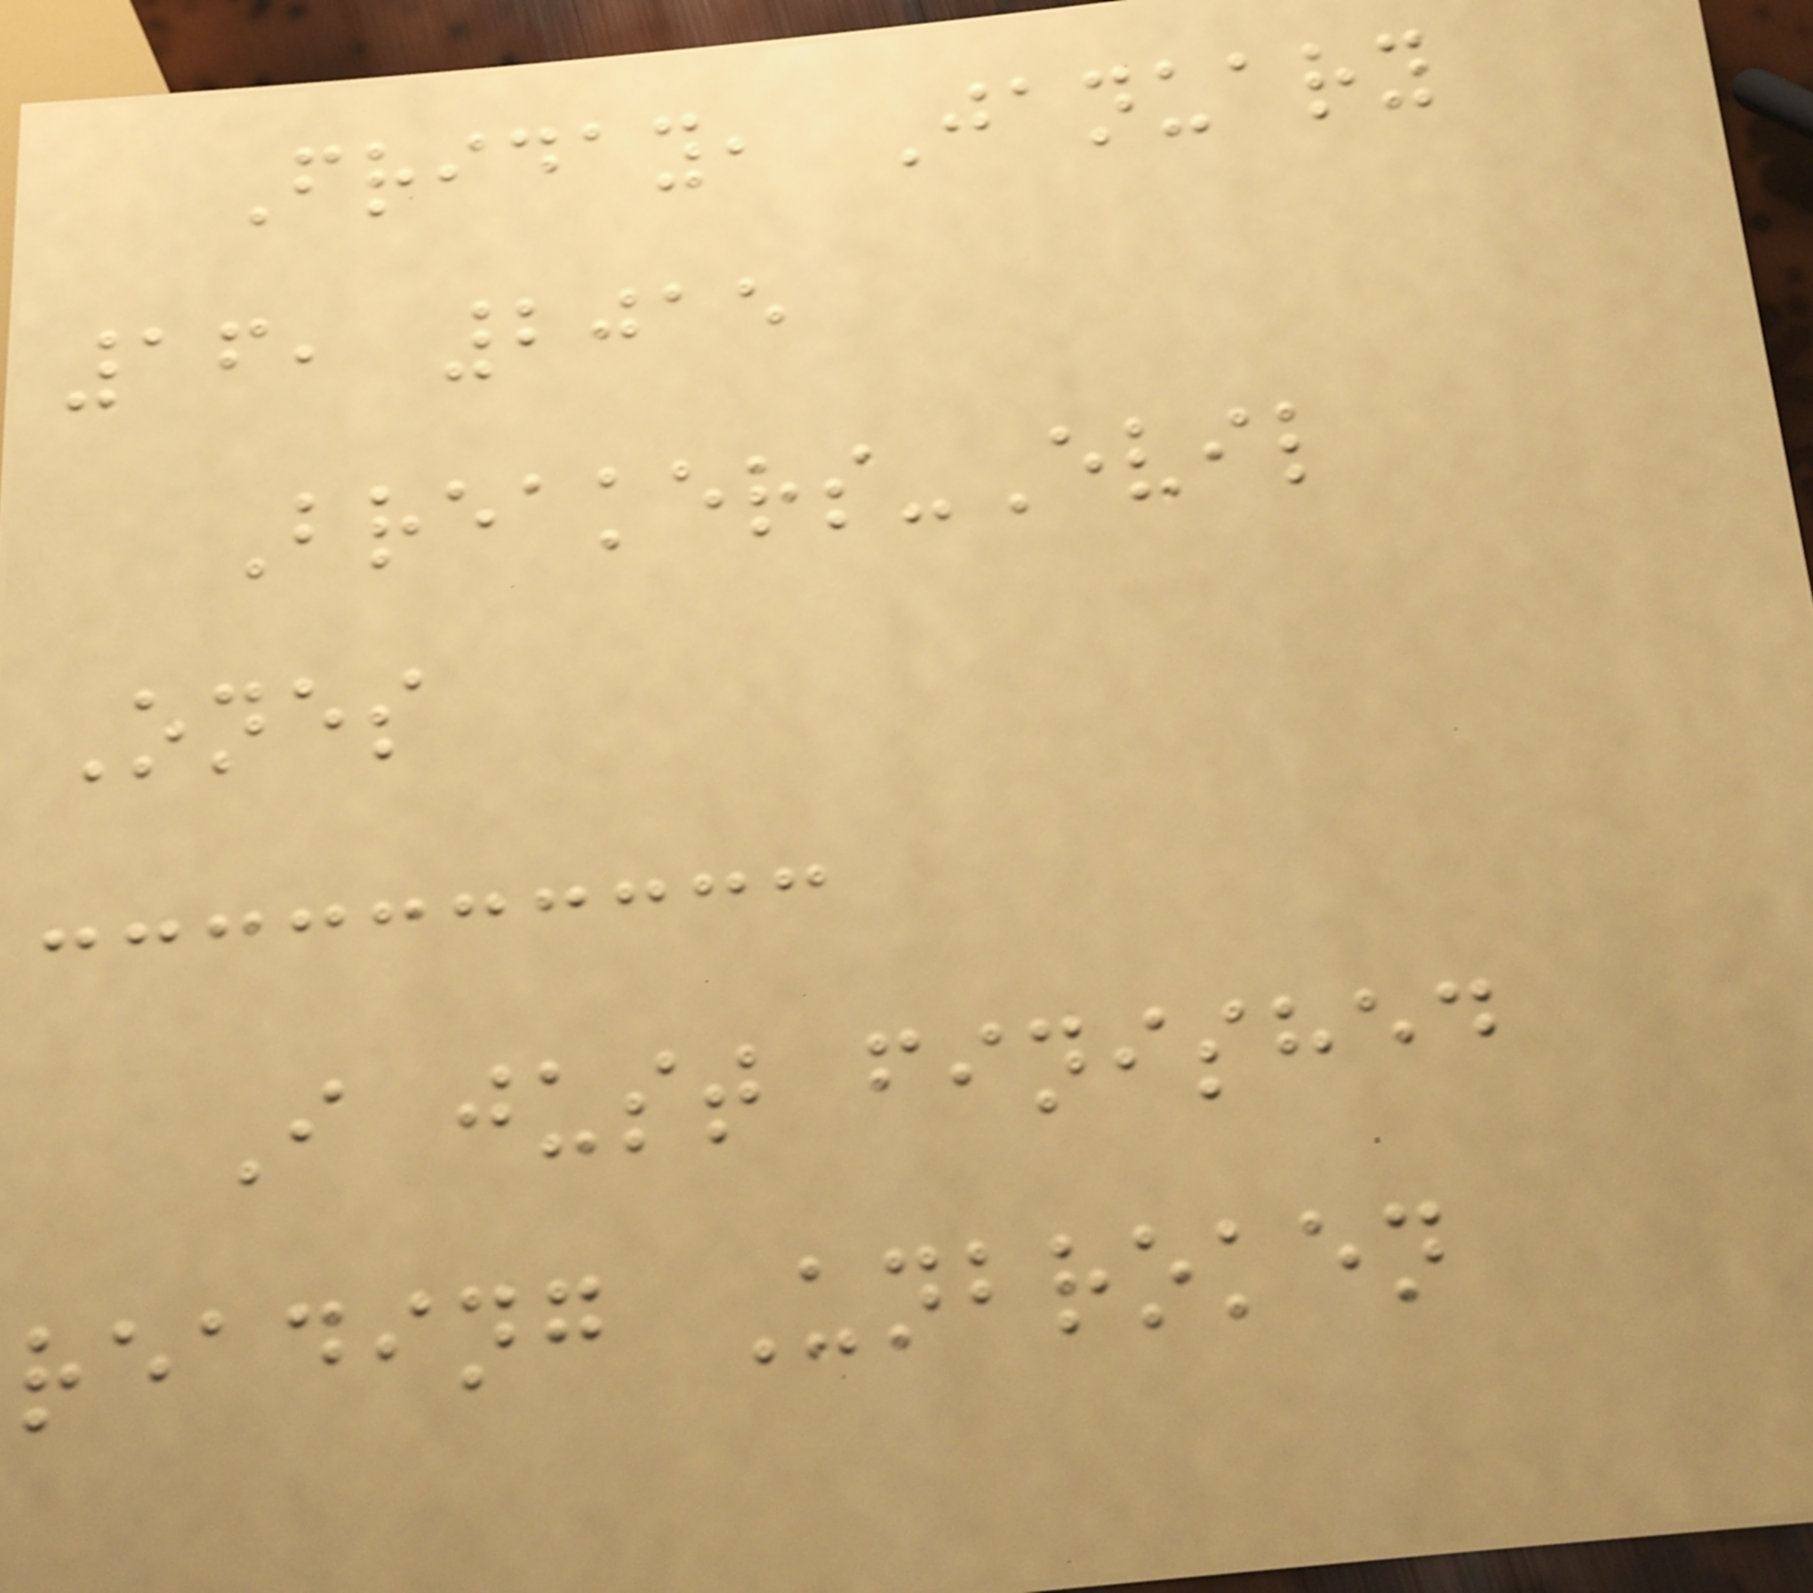Friday, January
16, 2015
Breakers-Evil
Ones
I just finished
reading Unbroken
